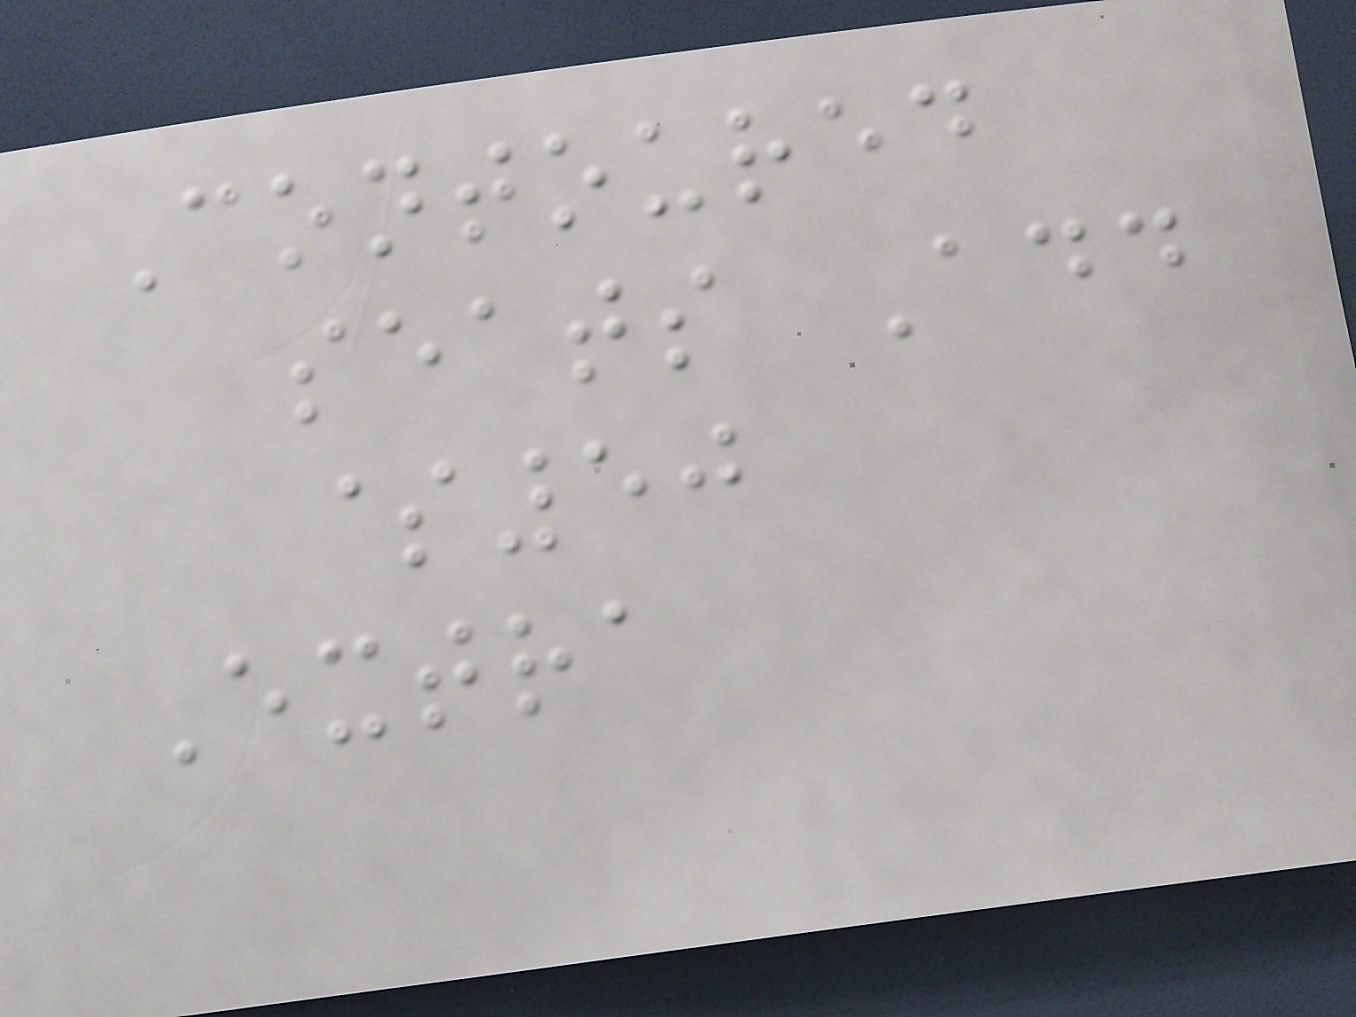Contoured
seats Add
$50
Extra
